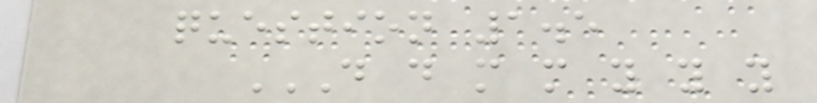question 1.5
D D M M Y Y Y
